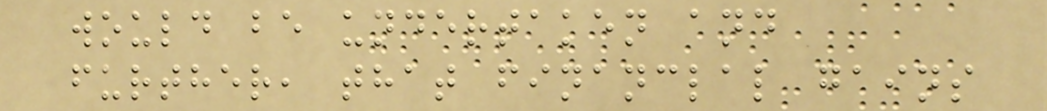would be undertaken and
further, that financlal gains
